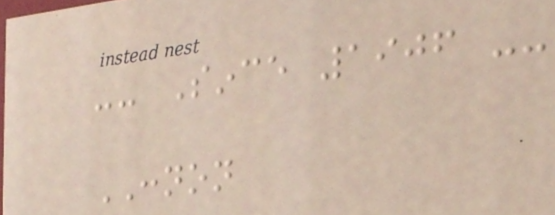-- Since 1906 --
CONNON
